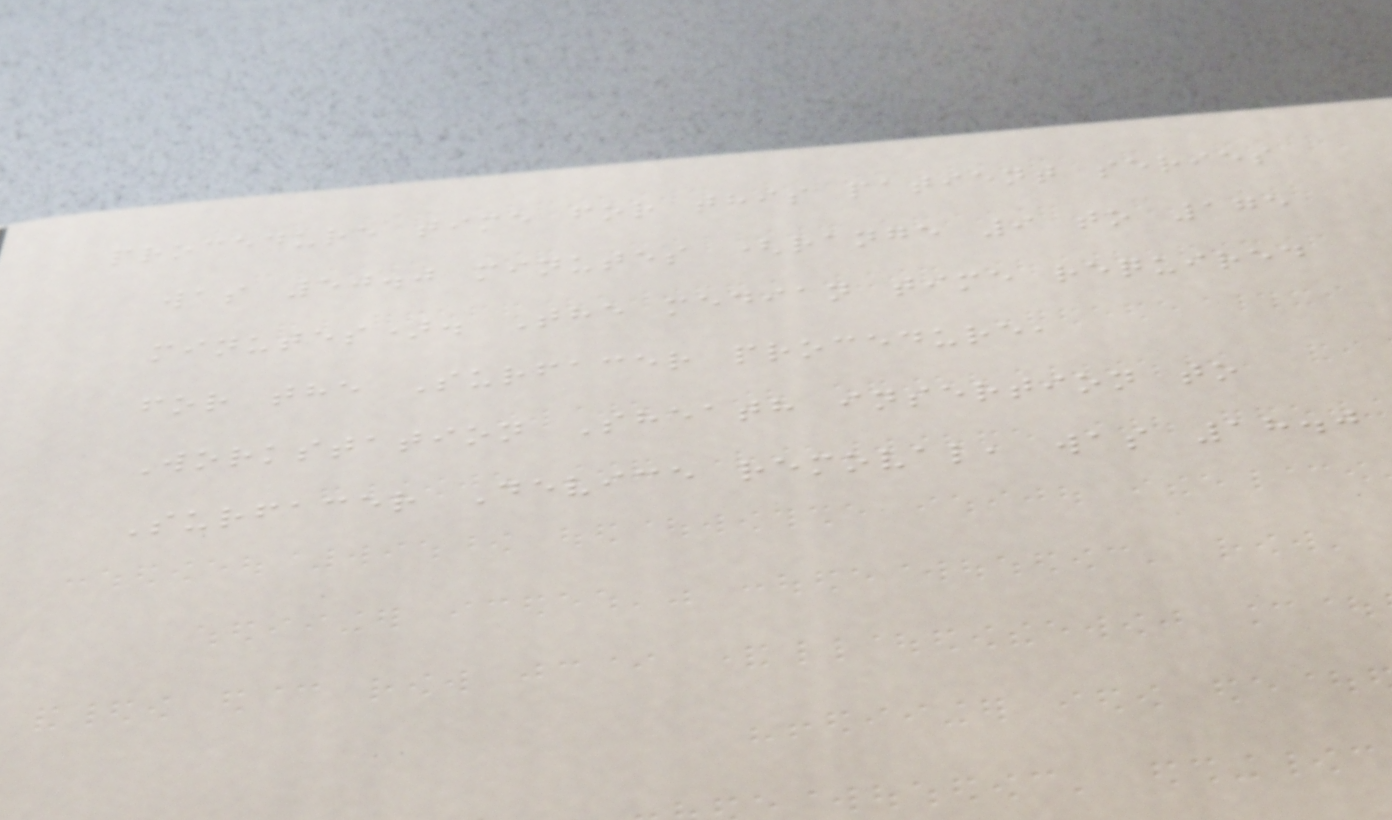procedure time for this patient series
was 50.0 minutes (range 9 to 175
minutes). The median time required
for the Surfacer procedure,
Workstation Sheath insertion to
Surfacer Device removal, was 18.0
